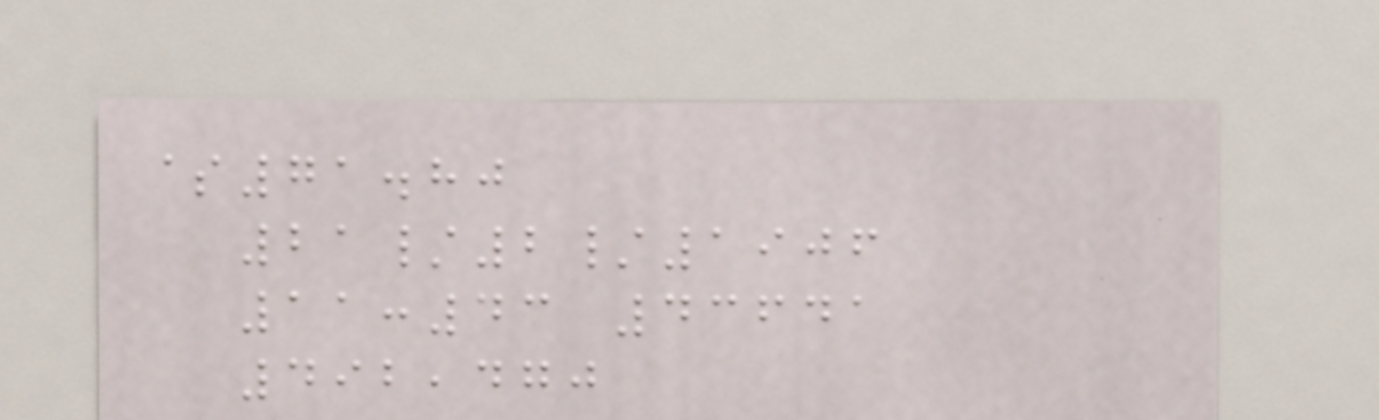$71.80
21/2/1906
11:43 43641
492,470
